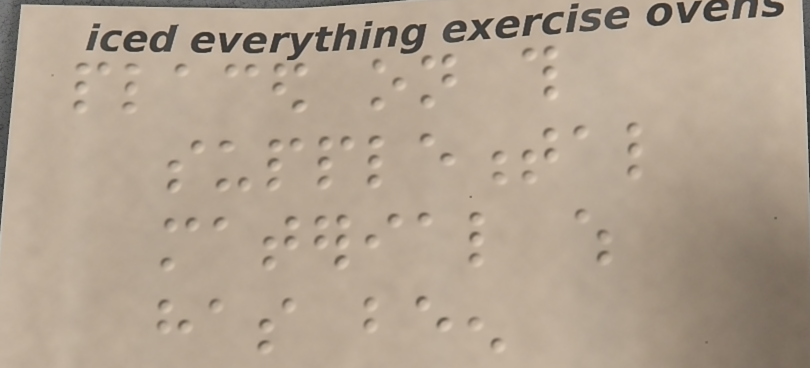placed on this
supplemental
material which
has been
